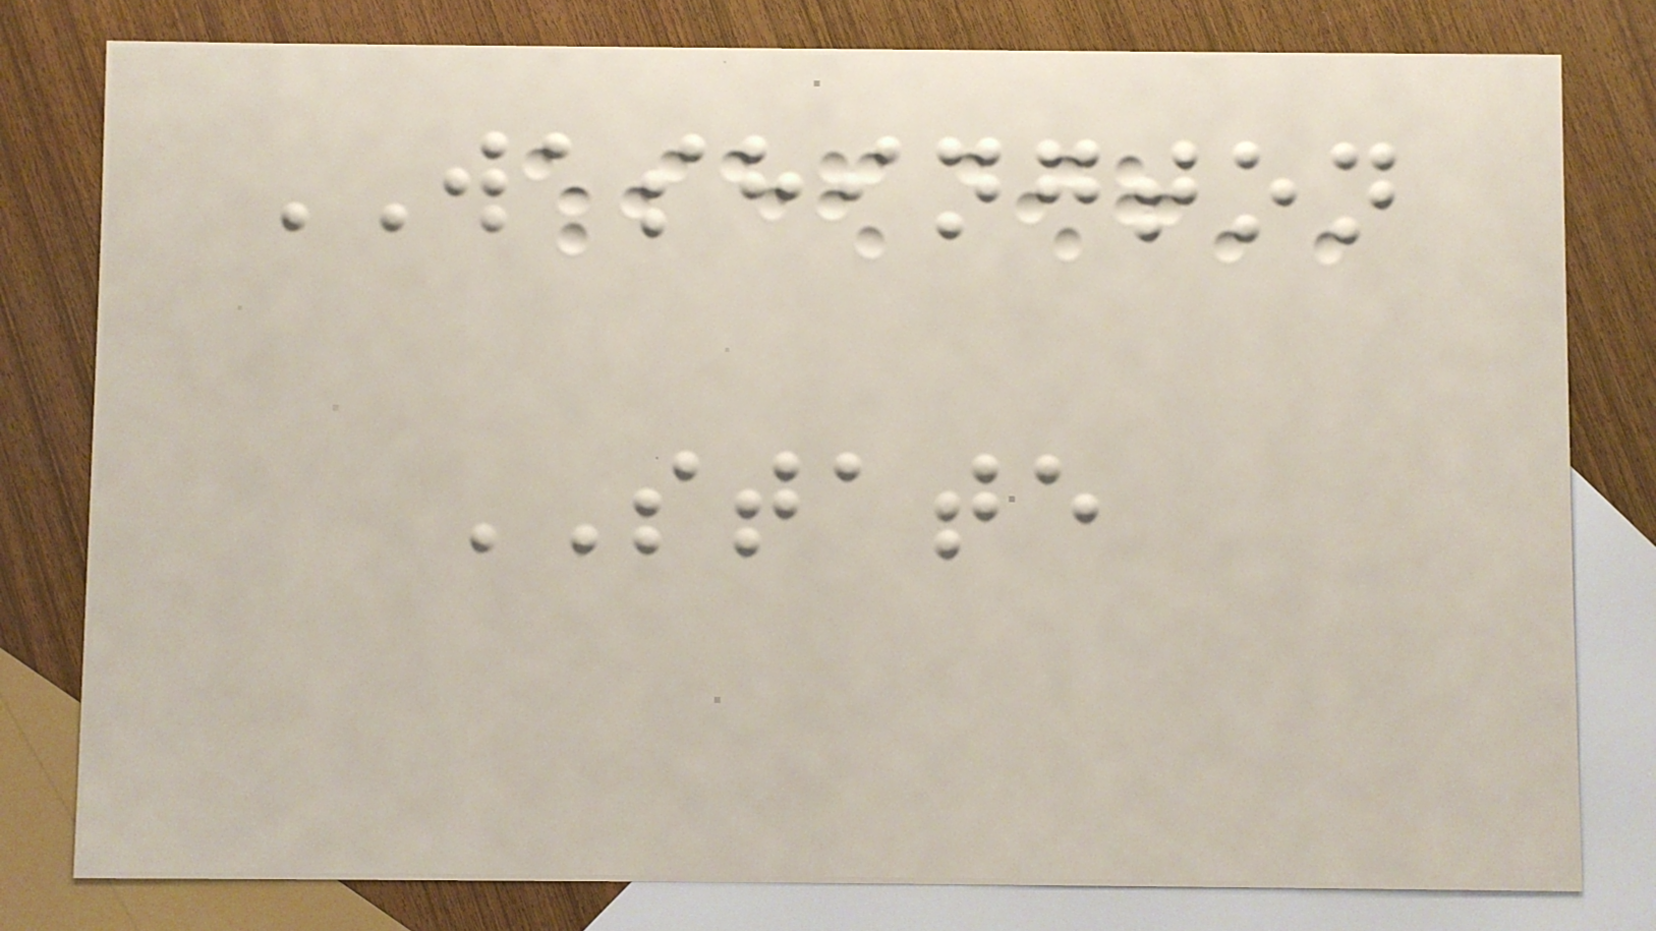WASHINGTON
STATE
